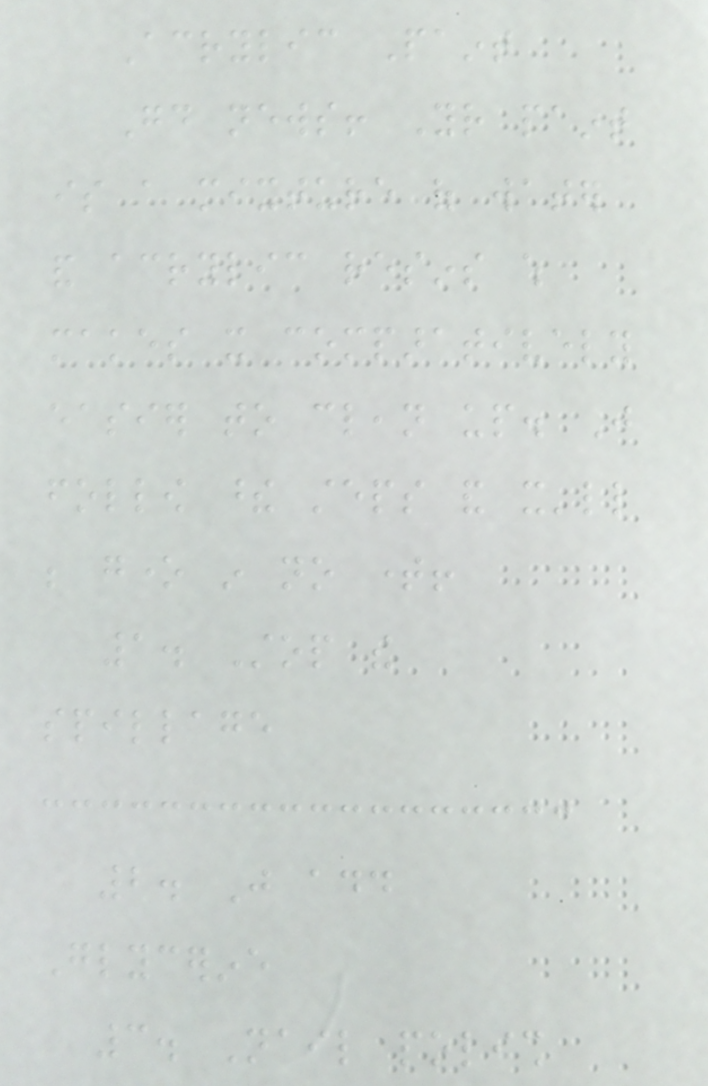Acrylic Paint
Good news! Your paint
is a mixture of water
and acrylic resins which
makes it comparatively
easier to clean up. Just
follow these steps and it'll
be gone in no time!
1. Stop the
spillage
2. Just add
Glycerine
3. Nail polish
